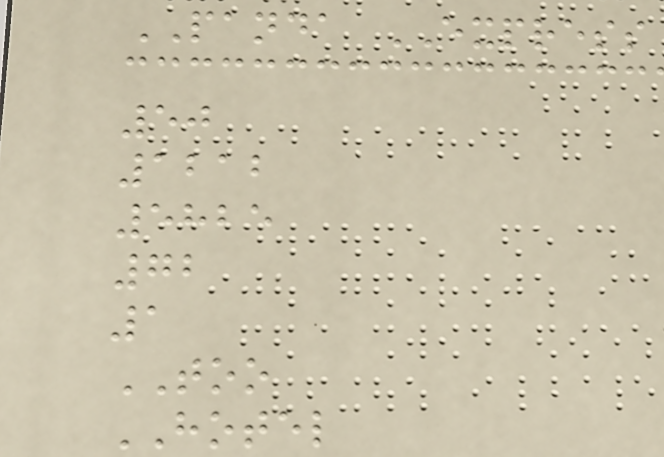PANDA EXPRESS
50
1212
5825
72
1
TOO
HOTEL
